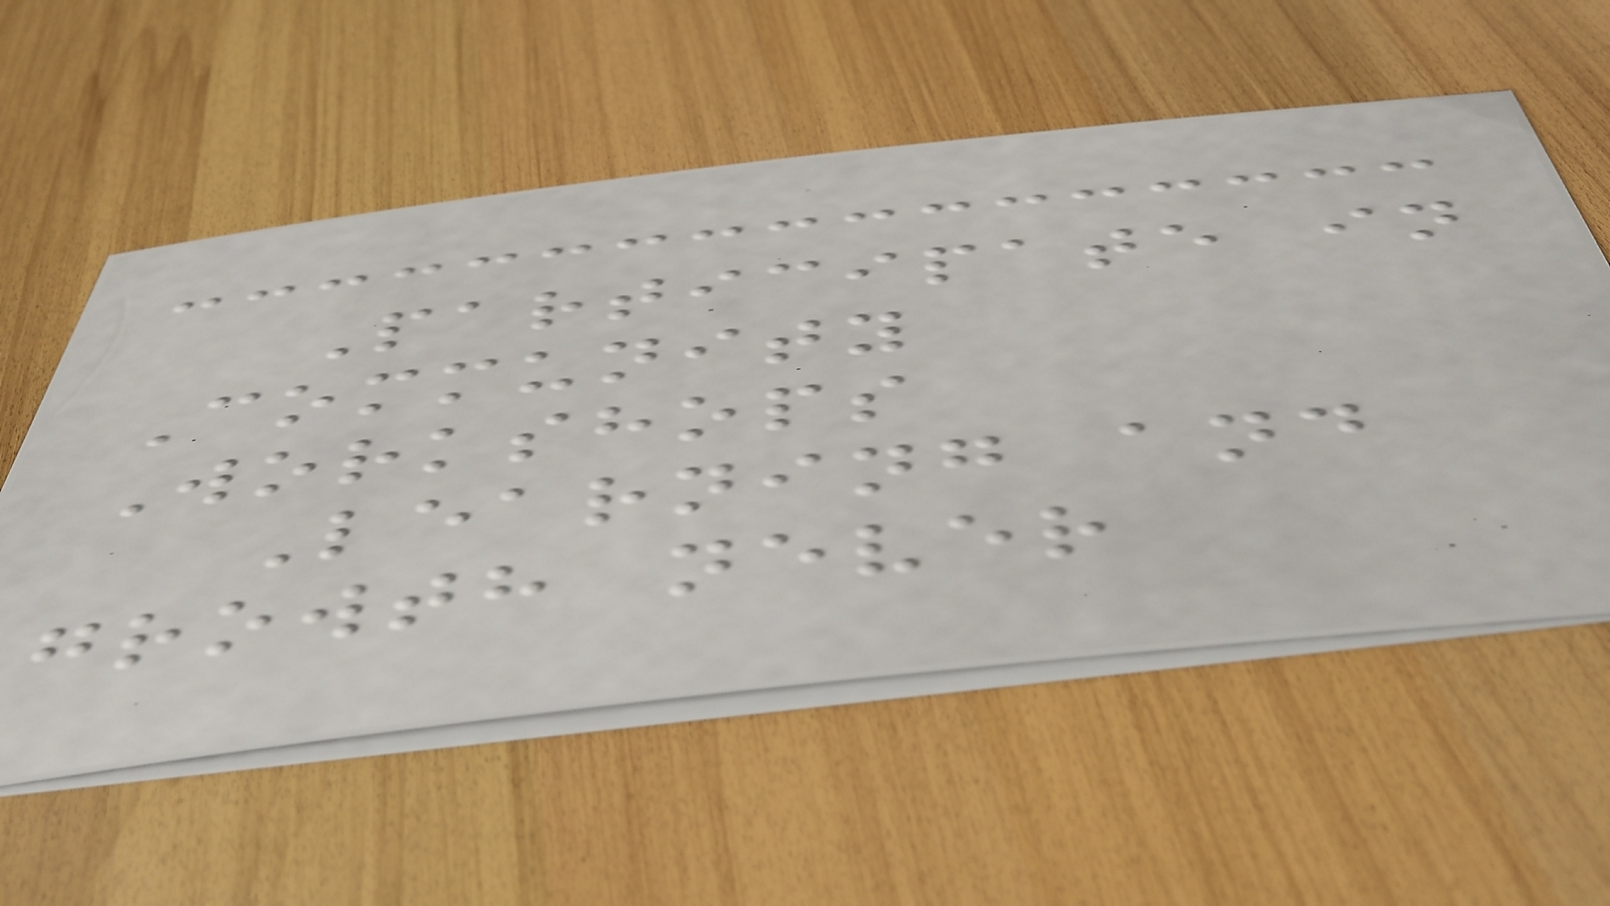Participate in
Community
Workshops
Learning and
growth never
